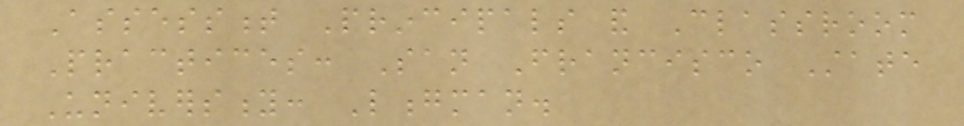Assessment Principals and Classroom
Practices: San Francisco State
University: Longman.
